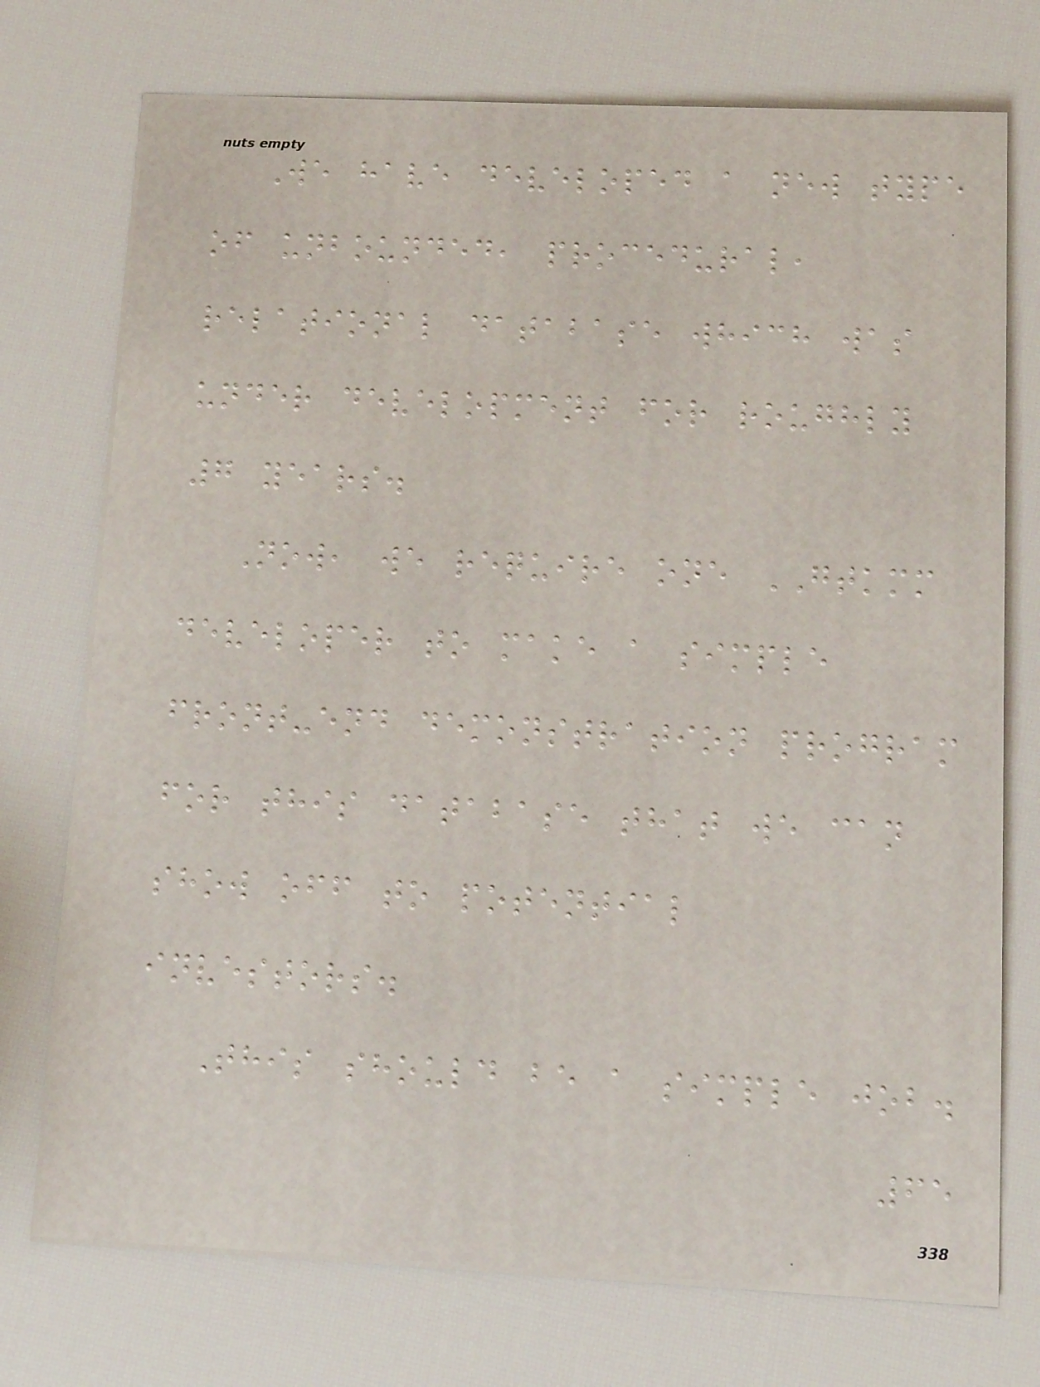We have developed a new type
of unbounded, procedural,
relational database which was
under development for roughly
7 years.
Now, we require one GTKMM
developer to make a simple
front-end demonstration program
for this database that we can
show off to potential
investors.
This should be a simple job.
65
